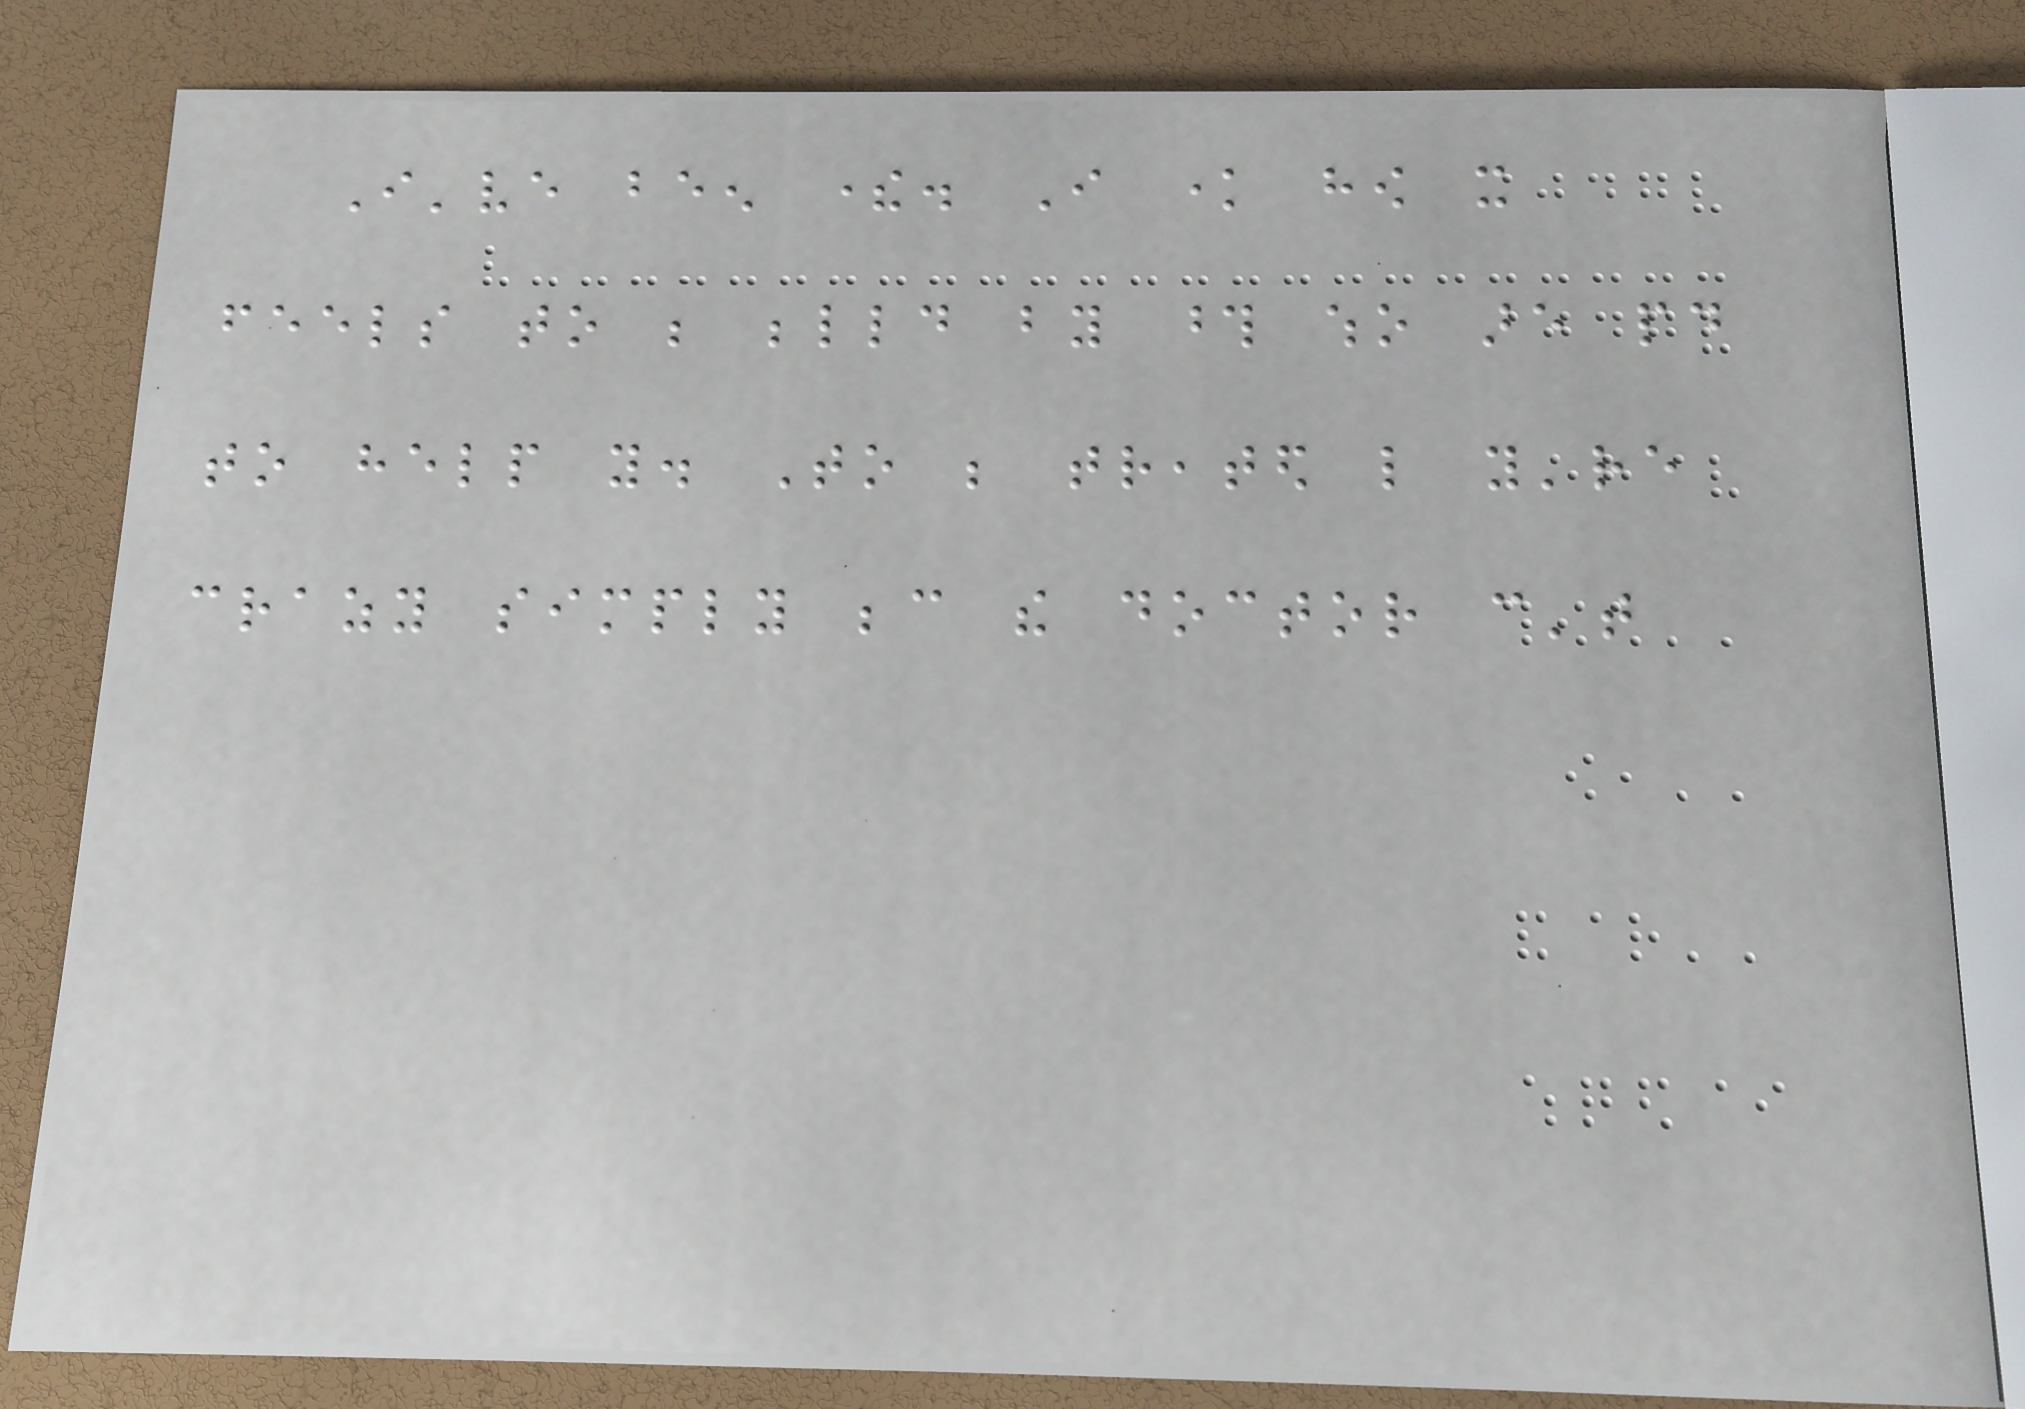I've been there. I know how it
feels to be belittled by those who are paid
to help you. To be treated like you're
crazy simply because the doctor can't
